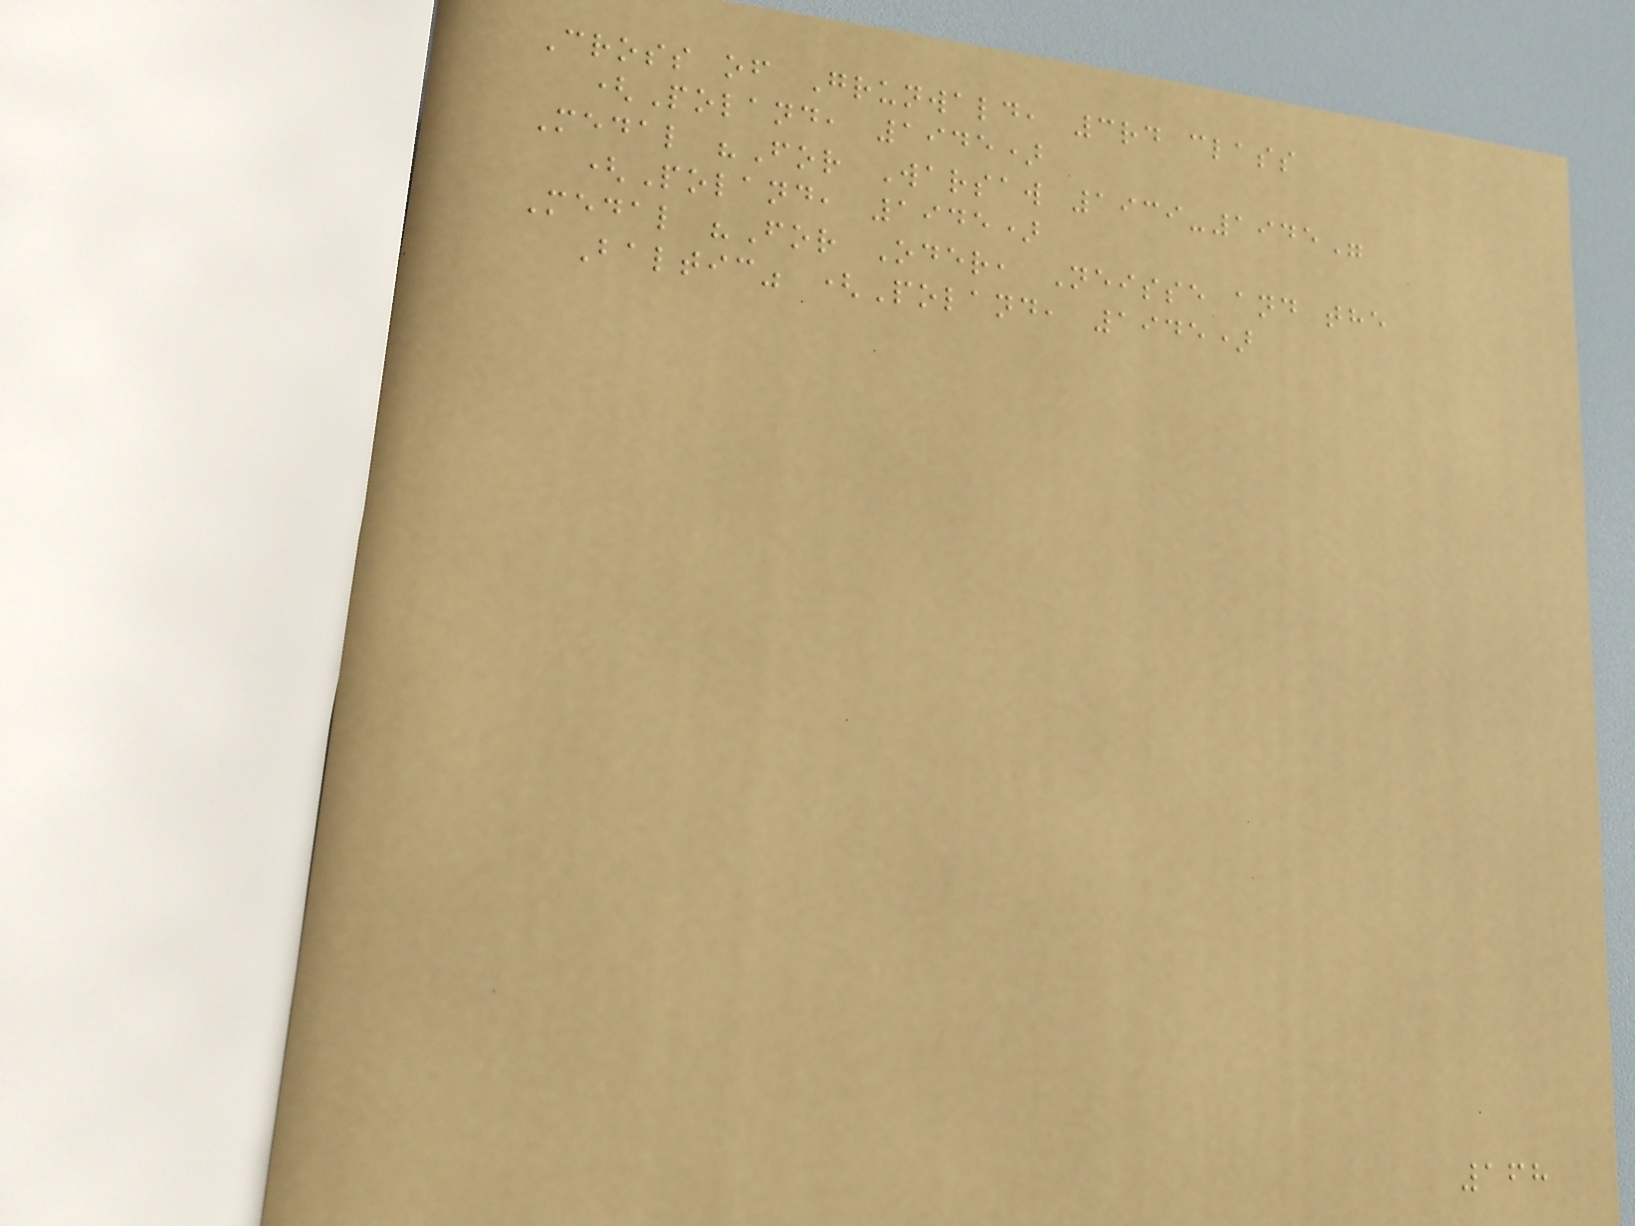Cross of Grunwald, 3rd class
(Poland, 1945)
Medal "For Warsaw 1939-1945"
(Poland, 1945)
Medal "For Oder, Neisse and the
Baltic" (Poland, 1945)
168
